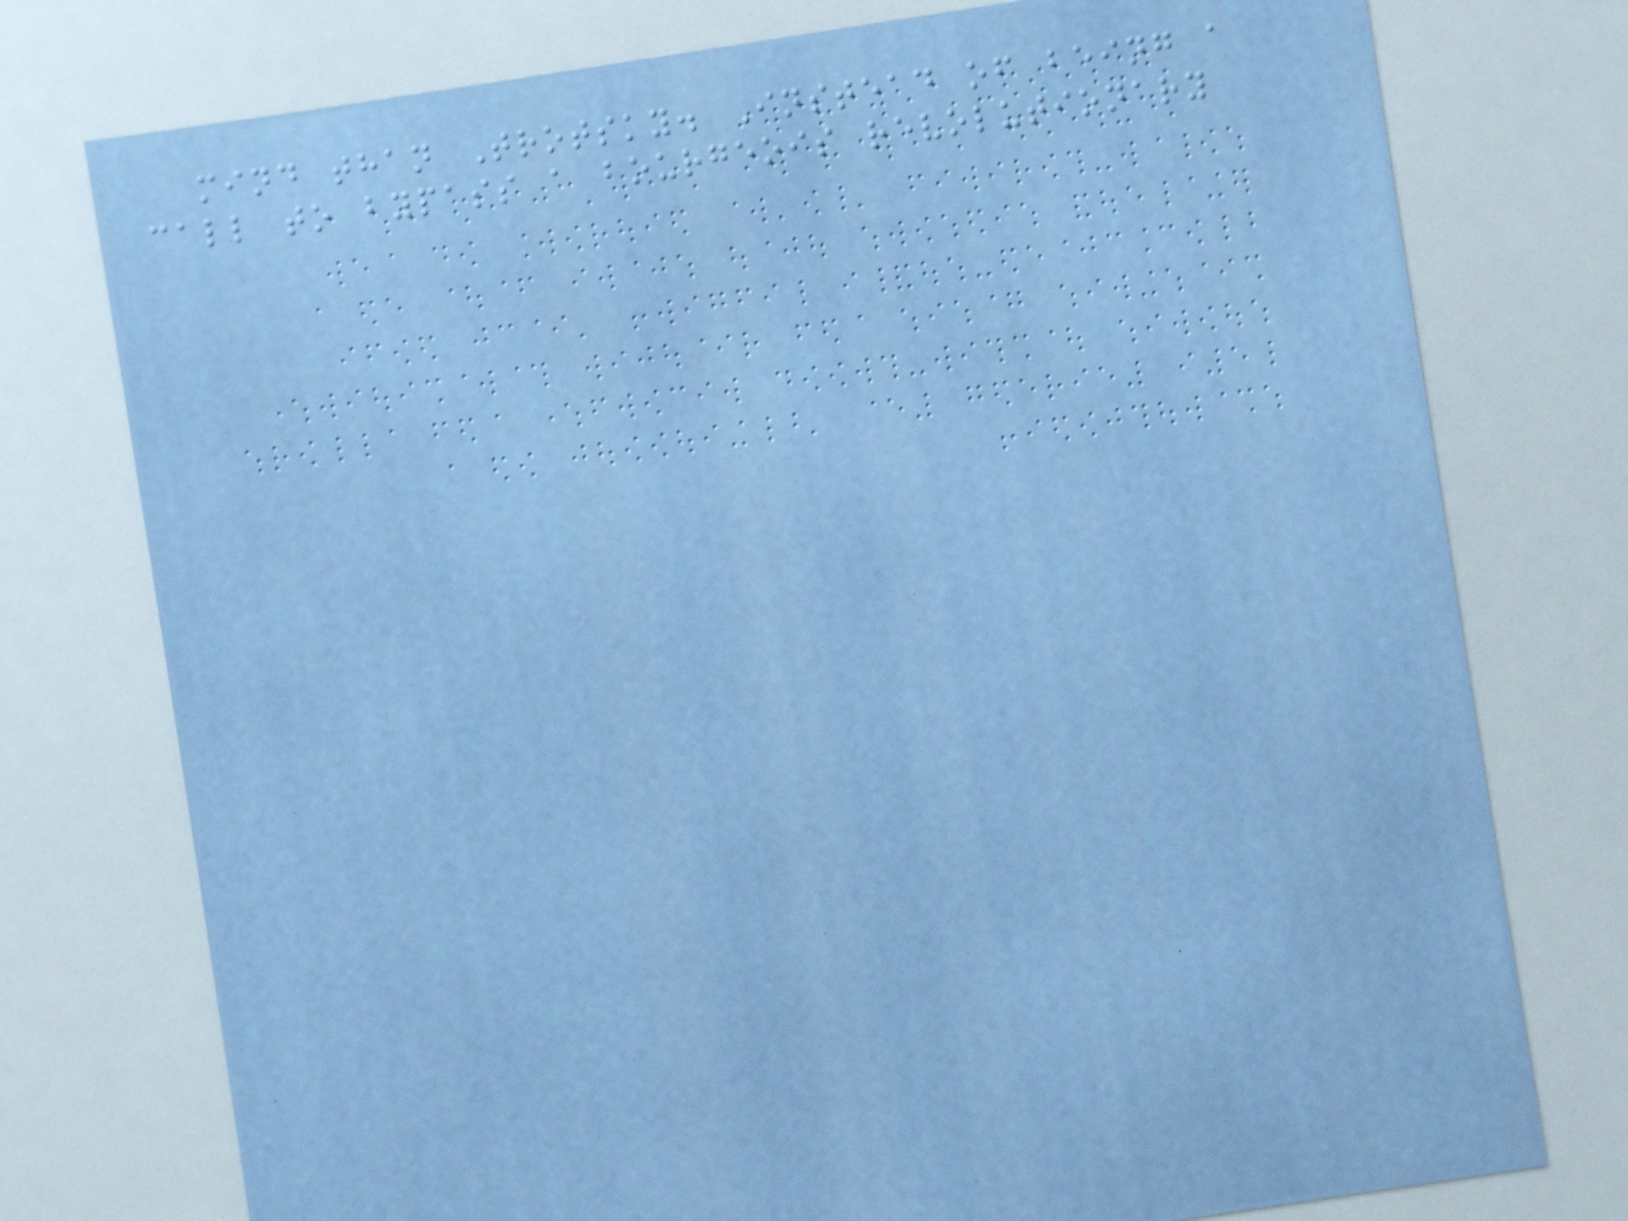mind than Trotsky. Instead of being a
call to bypass a bourgeois revolutionary
